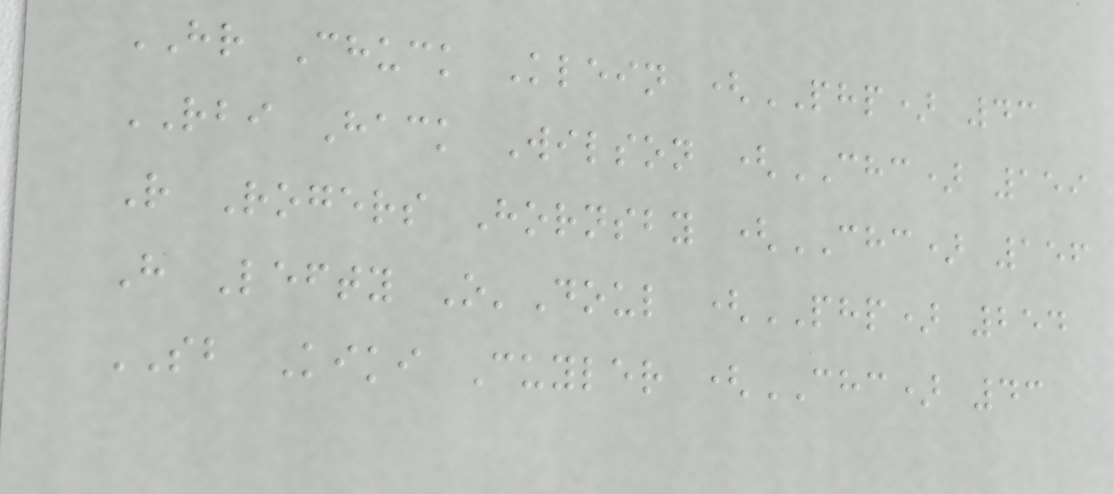HR Chuck Klein (PHP) 43
RBI Hack Wilson (CHC) 159
R Rogers Hornsby (CHC) 156
H Lefty O'Doul (PHP) 254
SB Kiki Cuyler (CHC) 43
